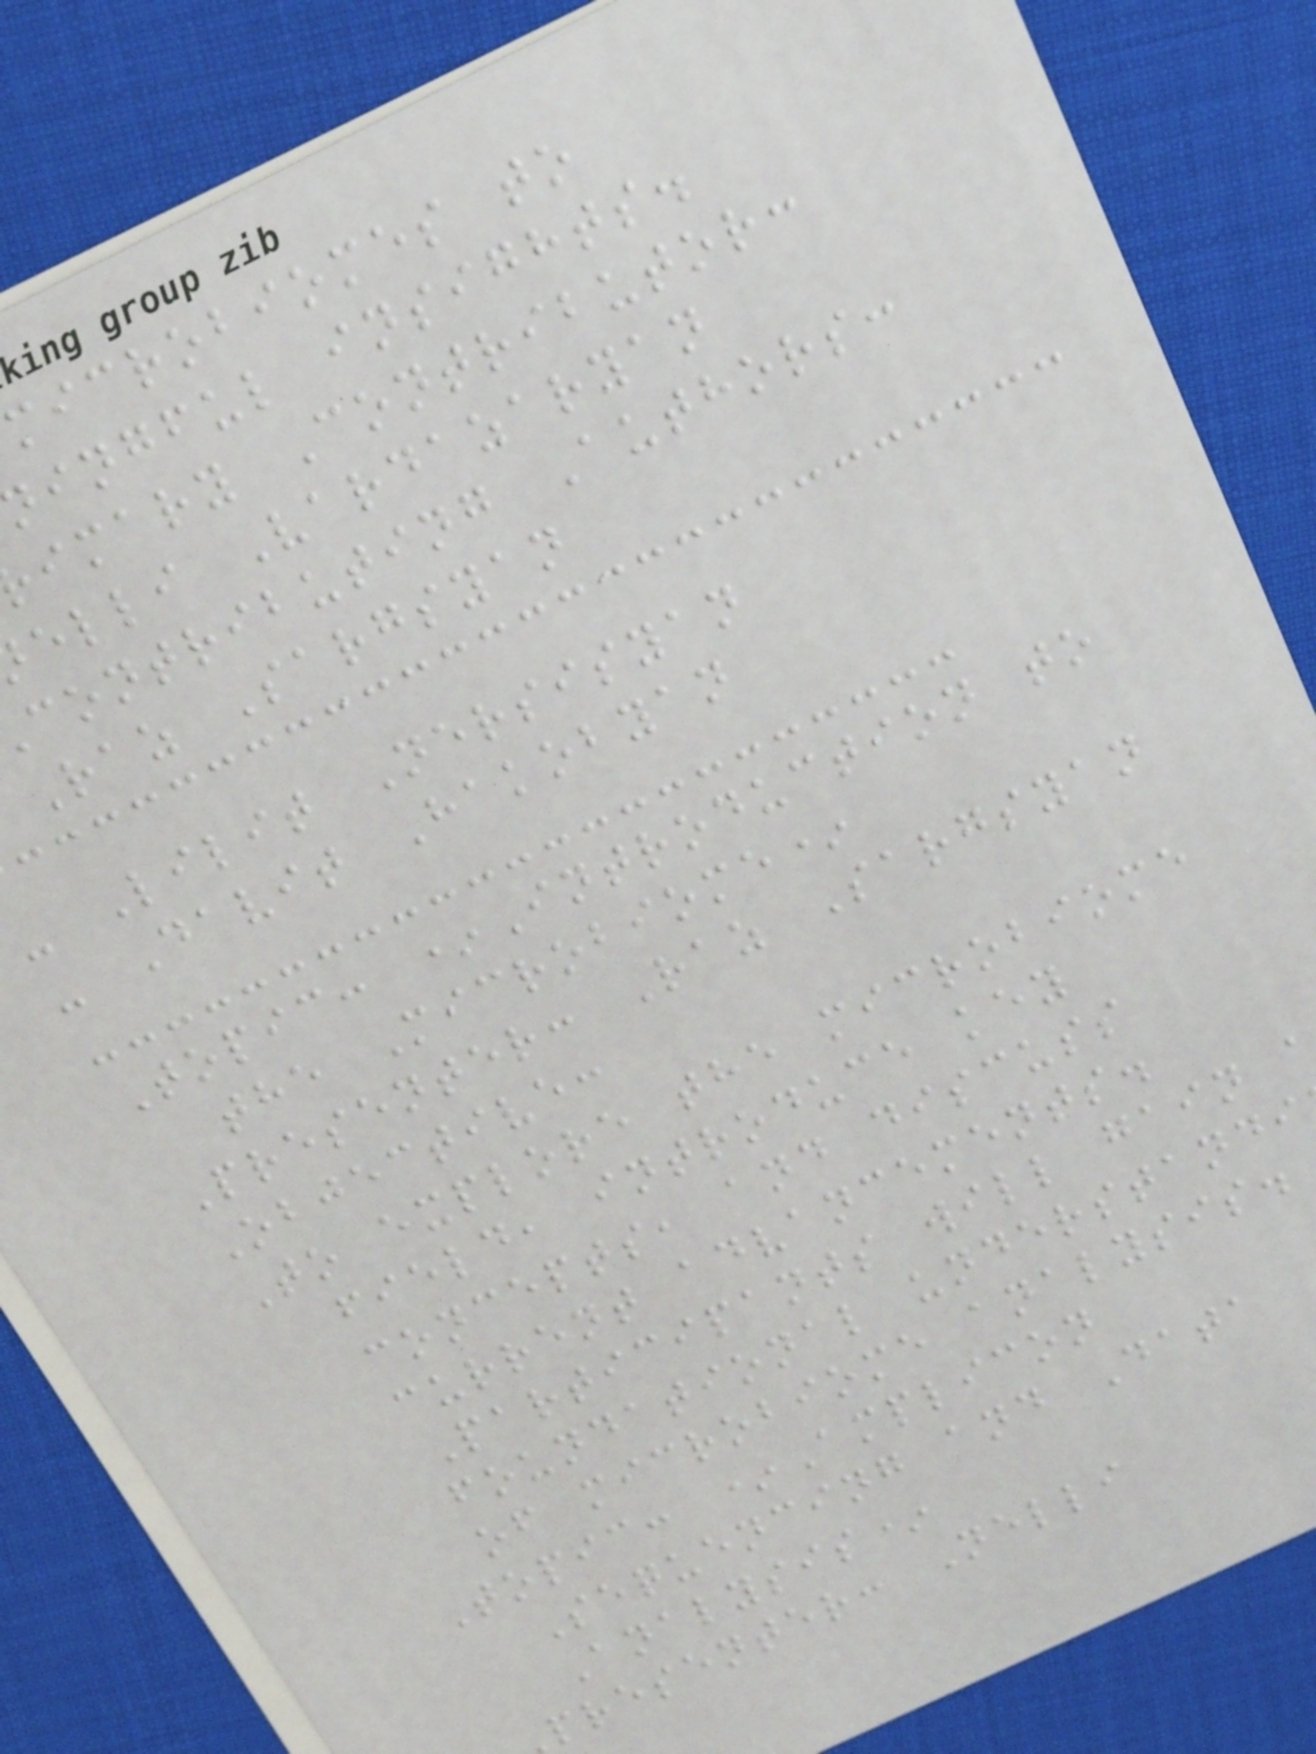microbiomes to
ingful insights.
imary Contributor:
elli Vardazaryan
contributing Authors:
Raz Sargsyan
- Lilit Nersisyan
- Davit Hakobyan
Topic: *Introduction to
the Microbiome*
Presenter: Raz Sargsyan
Objective:
To explore the microbiome
field, introduce key
concepts, and discuss
current advancements.
Participants will gain
foundational understandi
of microbiome analysis.
Topic: *Amplicon
Sequencing and Data
Analysis*
presenter: Nelli
